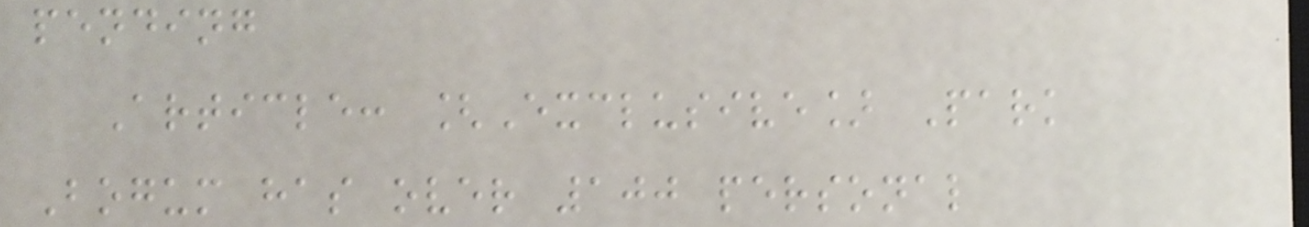pending
Article: [Exclusive] Park
Bogum has over 100 personal
